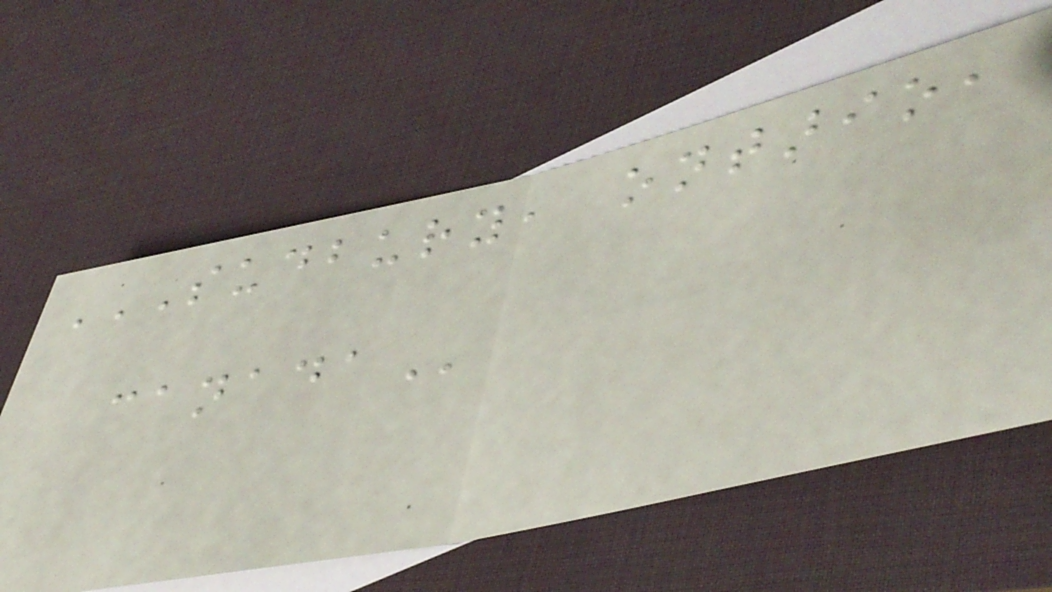SUDBURY, ONTARIO,
CANADA
